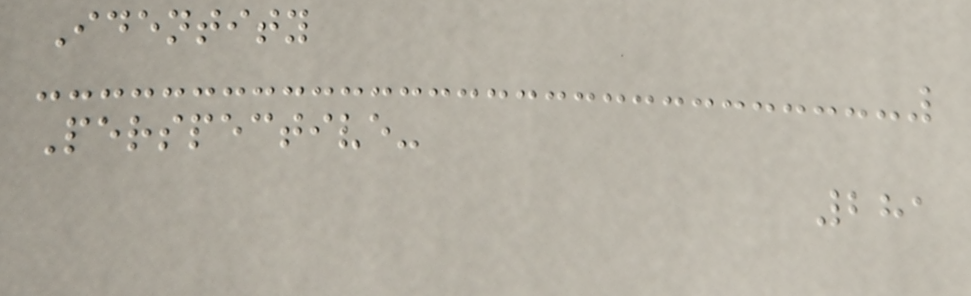Identity
Perspective-
281
